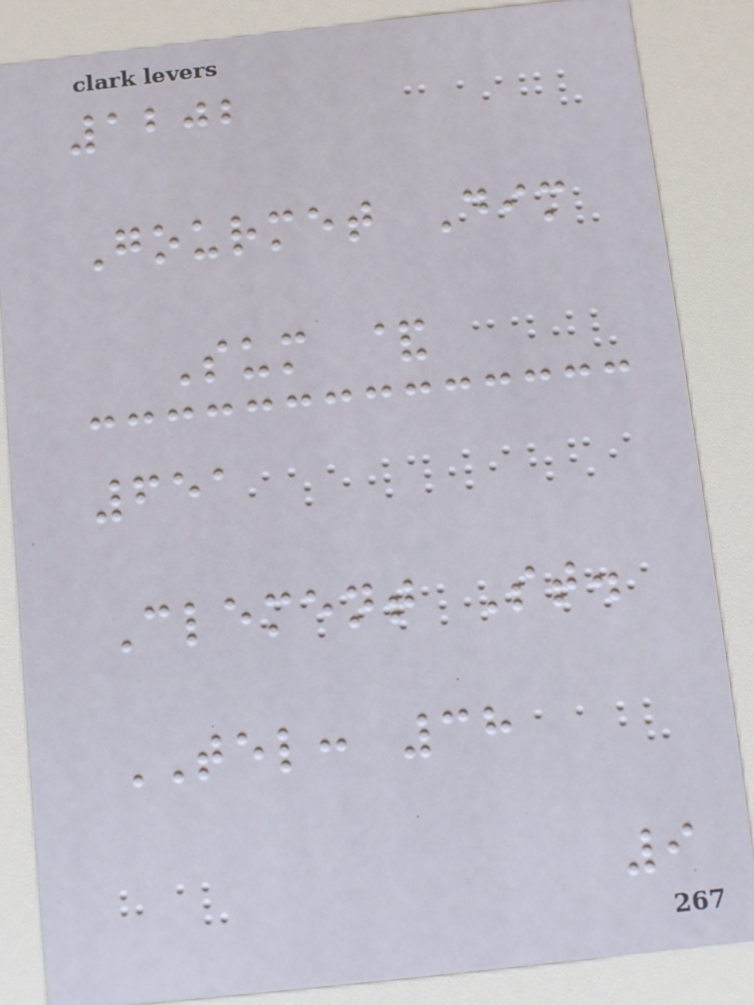1202
Gourmet Dim
Sum &
651
Clement St.
TEL: 38
9
